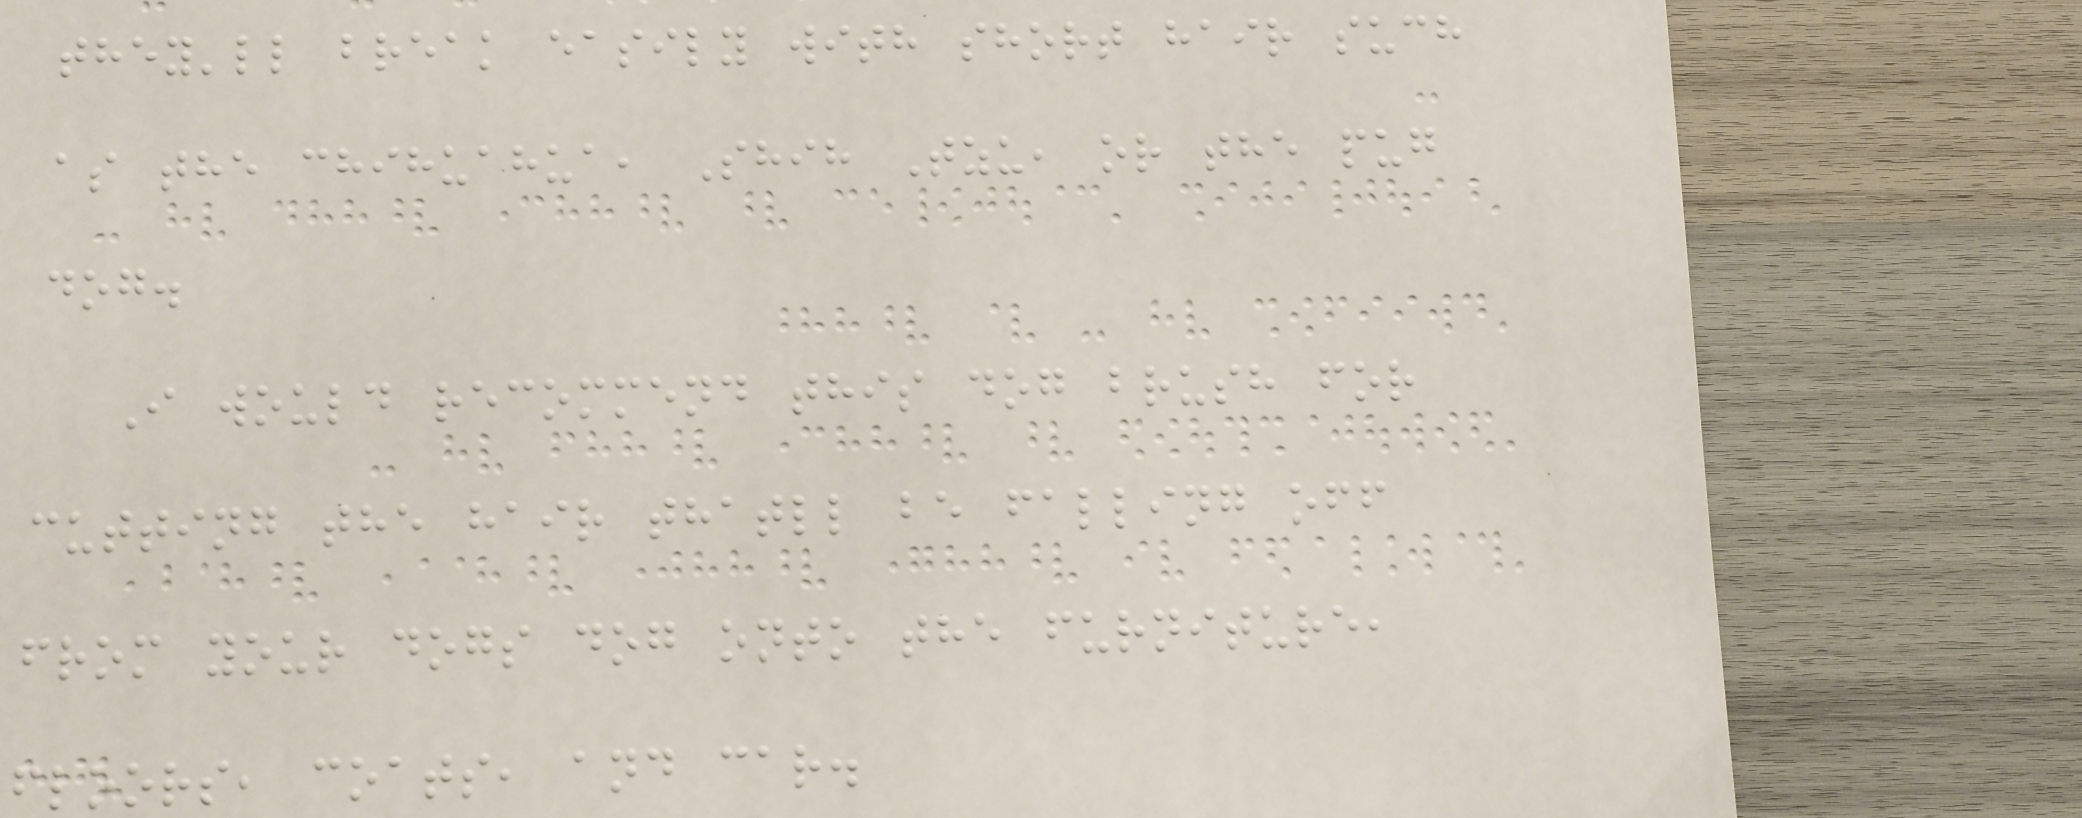they'll break easily with short hair such
as the chihuahua, Shih Tzu, or the pug
dog.
I would recommend this dog brush for
cutting the hair thatll be falling off
from your dogs dog onto the furniture,
floors, coats, and car.
